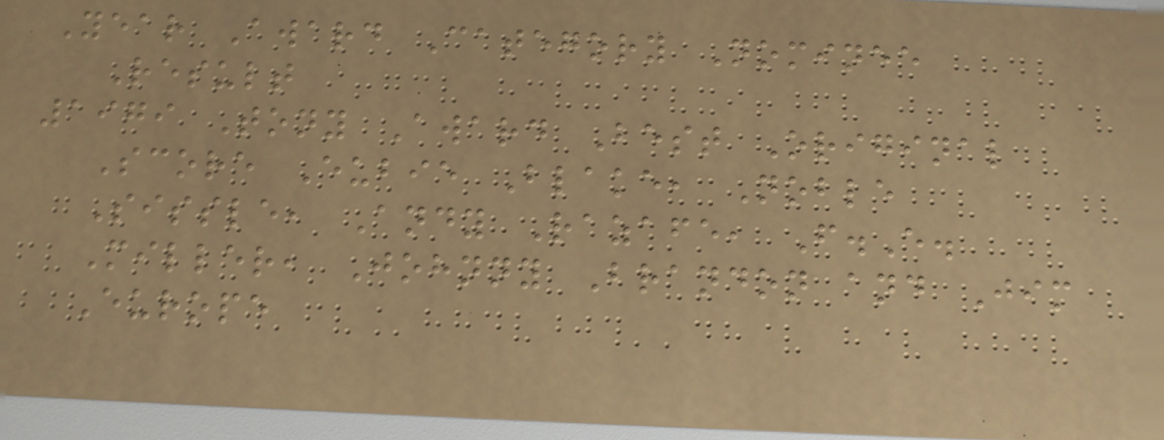Year Award Category Nominee
Result
1979 Tony Award Best Original
Score Eubie Blake, Noble
Sissle, Andy Razafe, F.E.
Miller, Johnny Brandon and Jim
Europe
